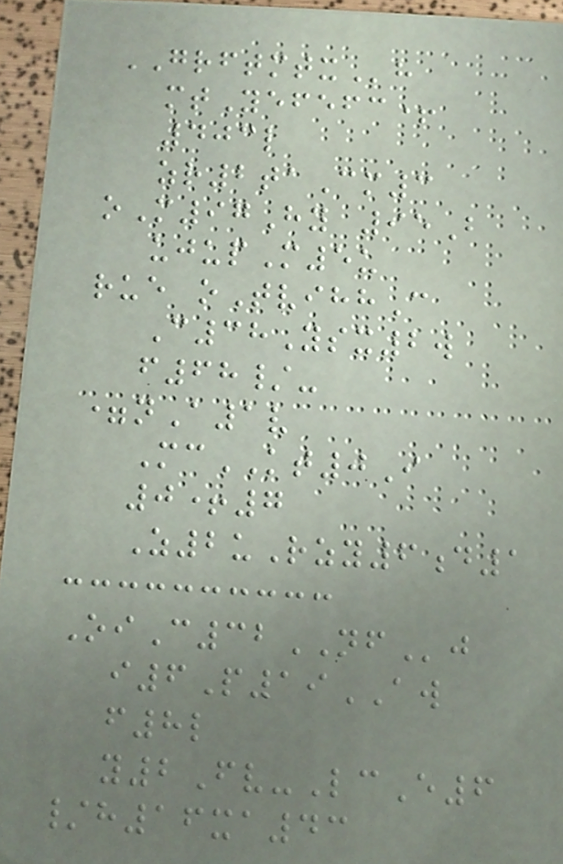GRFTMTXh
mtYefefc+
403l
zr2taCm3
oM97Hy 95B
ujupM5u
rue oTvihhC
C38Ysx2w
f68/-
=nA1v
McKT0I
0+7
Z2uRzy6d1
OiC32NFj
i6P19AW
f8l
y2Fv-LcE6
/h16xa43
